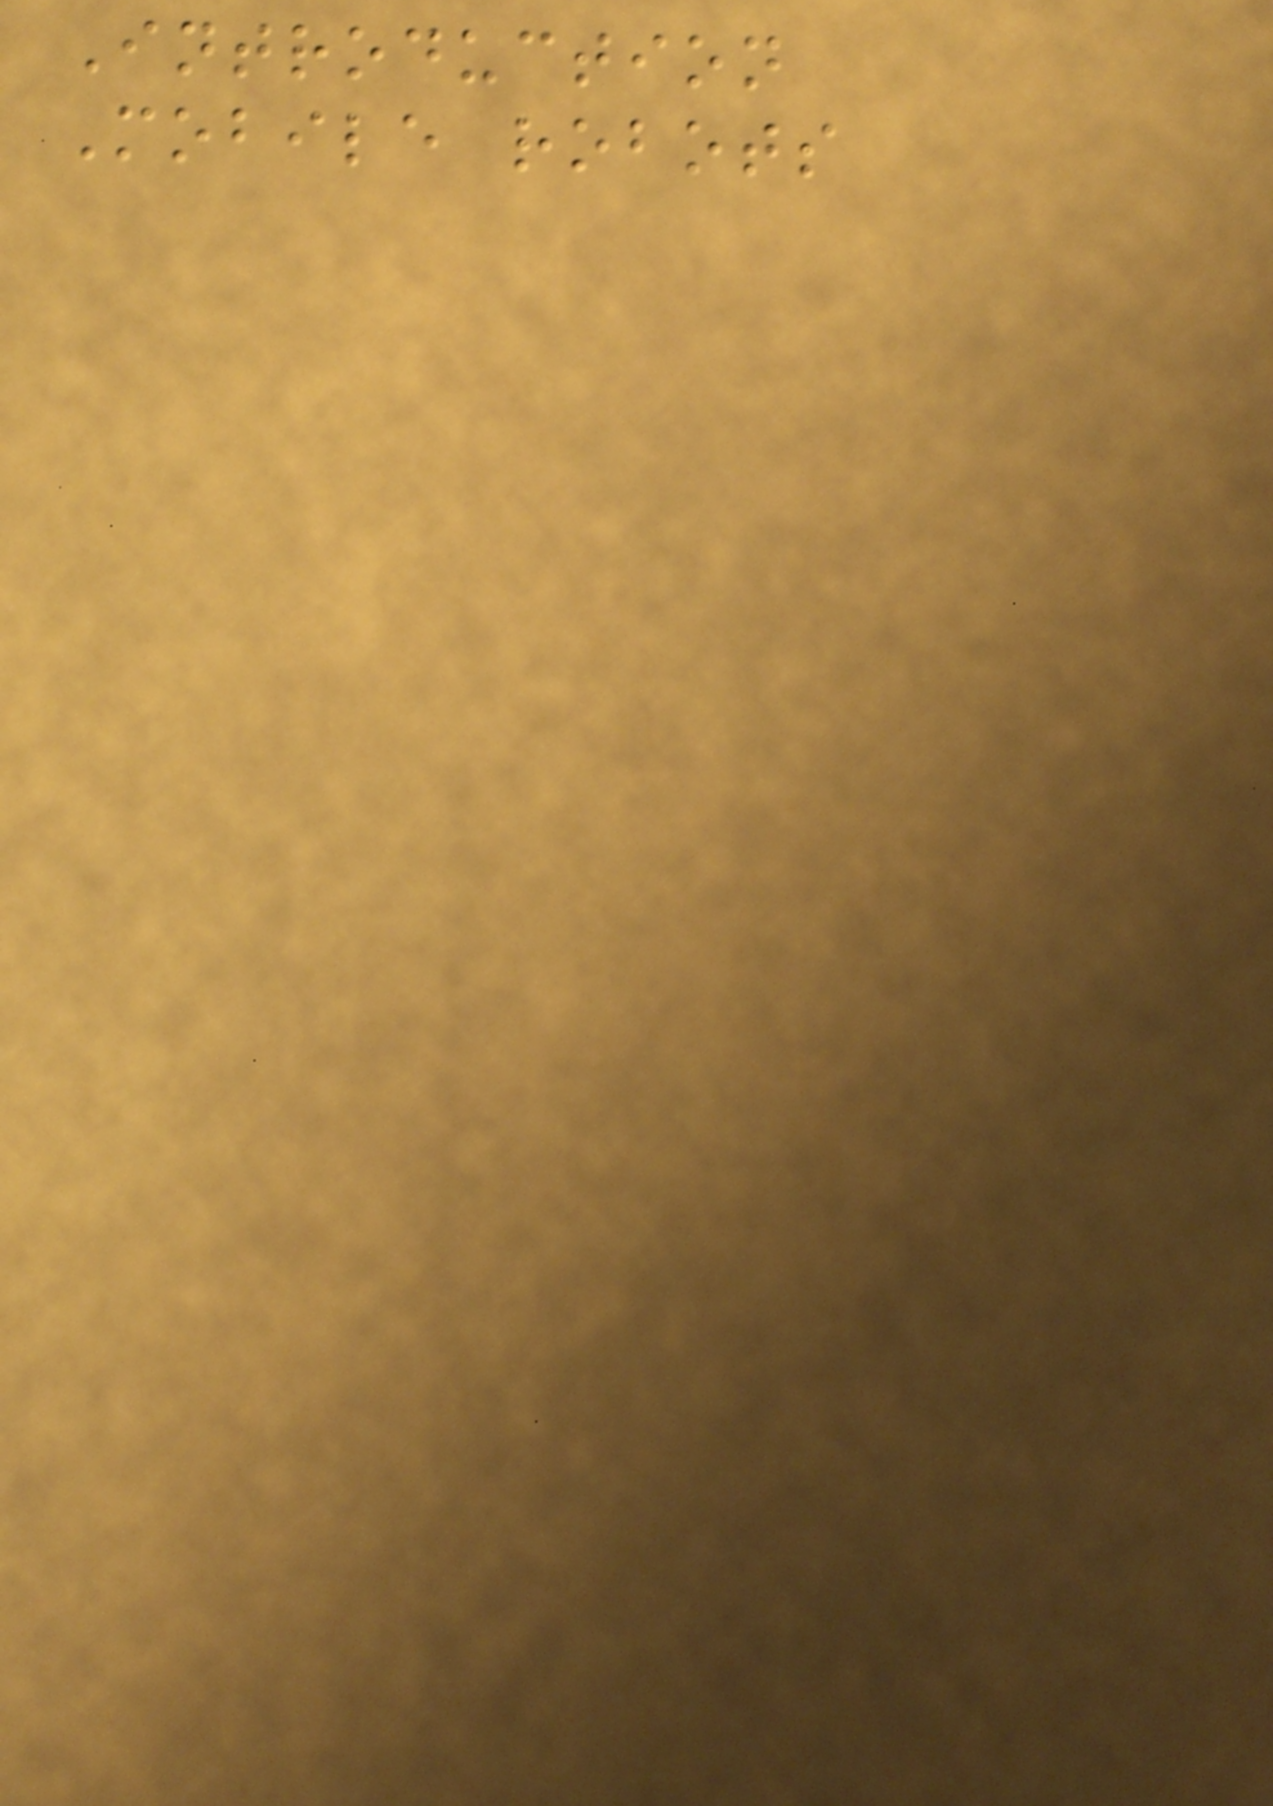Introduction
Mobile robots
